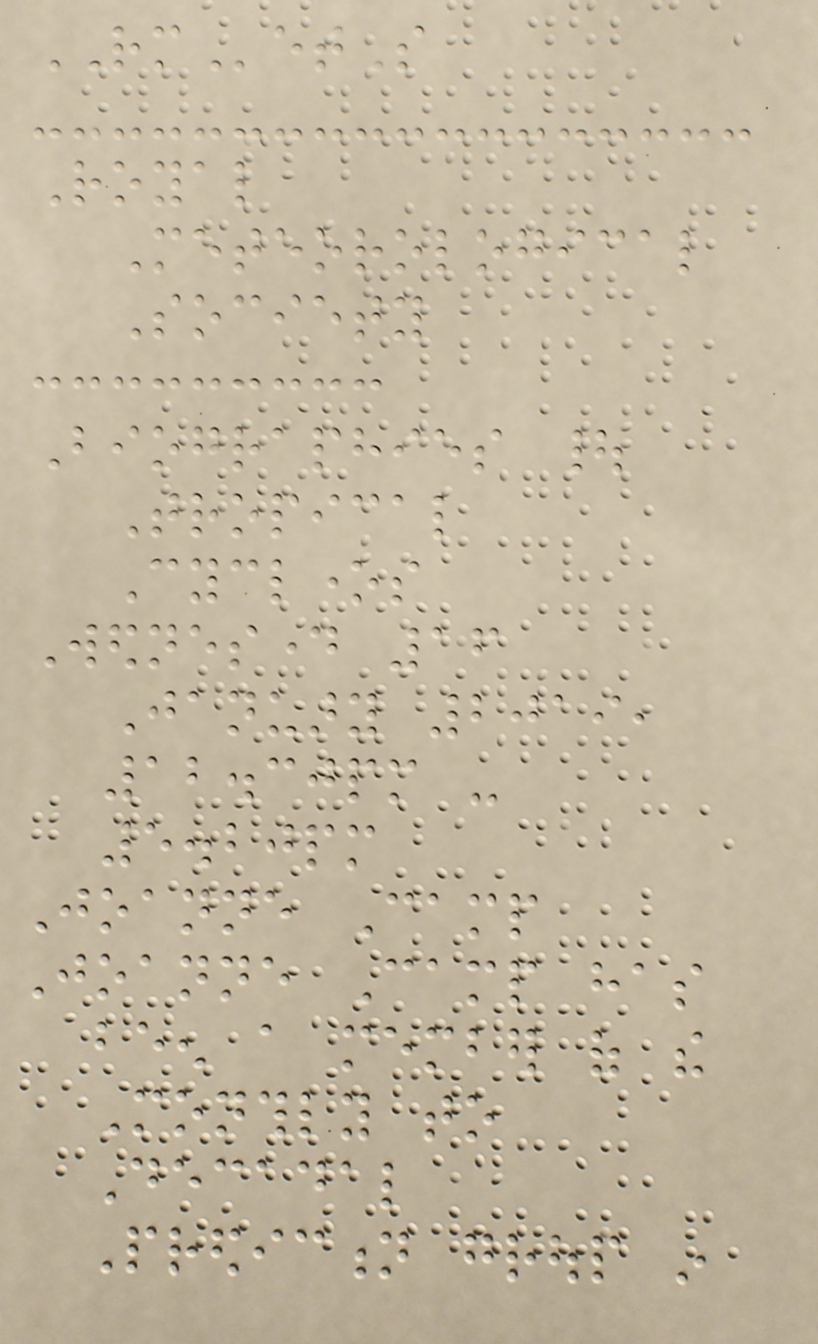RMetS
Royal
Meteorological
Society
Biographies |
Tropical
Cyclones
Wednesday 16
January 2019,
12.30pm -
5.20pm
Joanne Camp
Joanne Camp has
been a member of the
Monthly to
Decadal
Prediction group in
